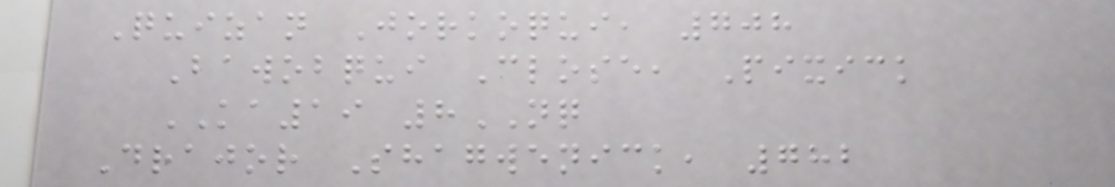Quizan Jorkoqui, 708
Bawobqui Close, Pixick
KA19 8NQ
Drajor Shagwenick, 782
